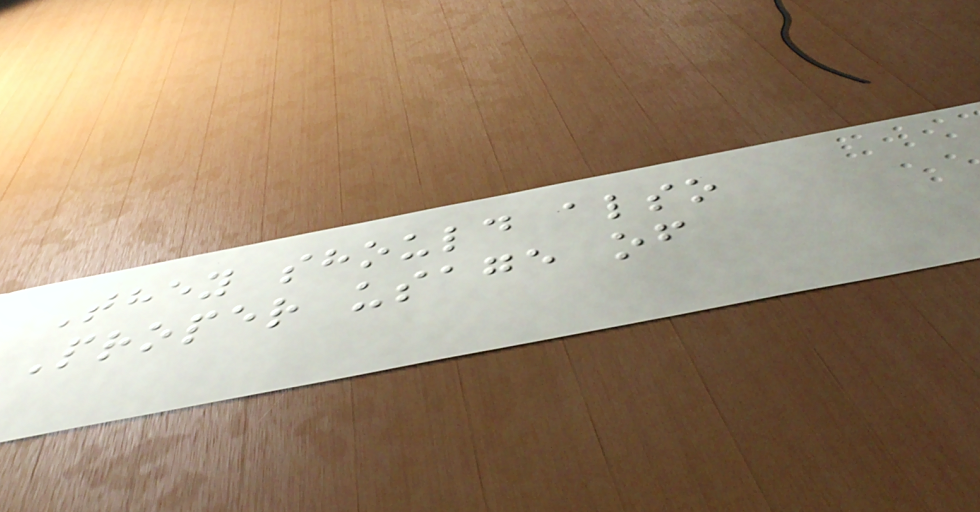They should also
Proper usage of
